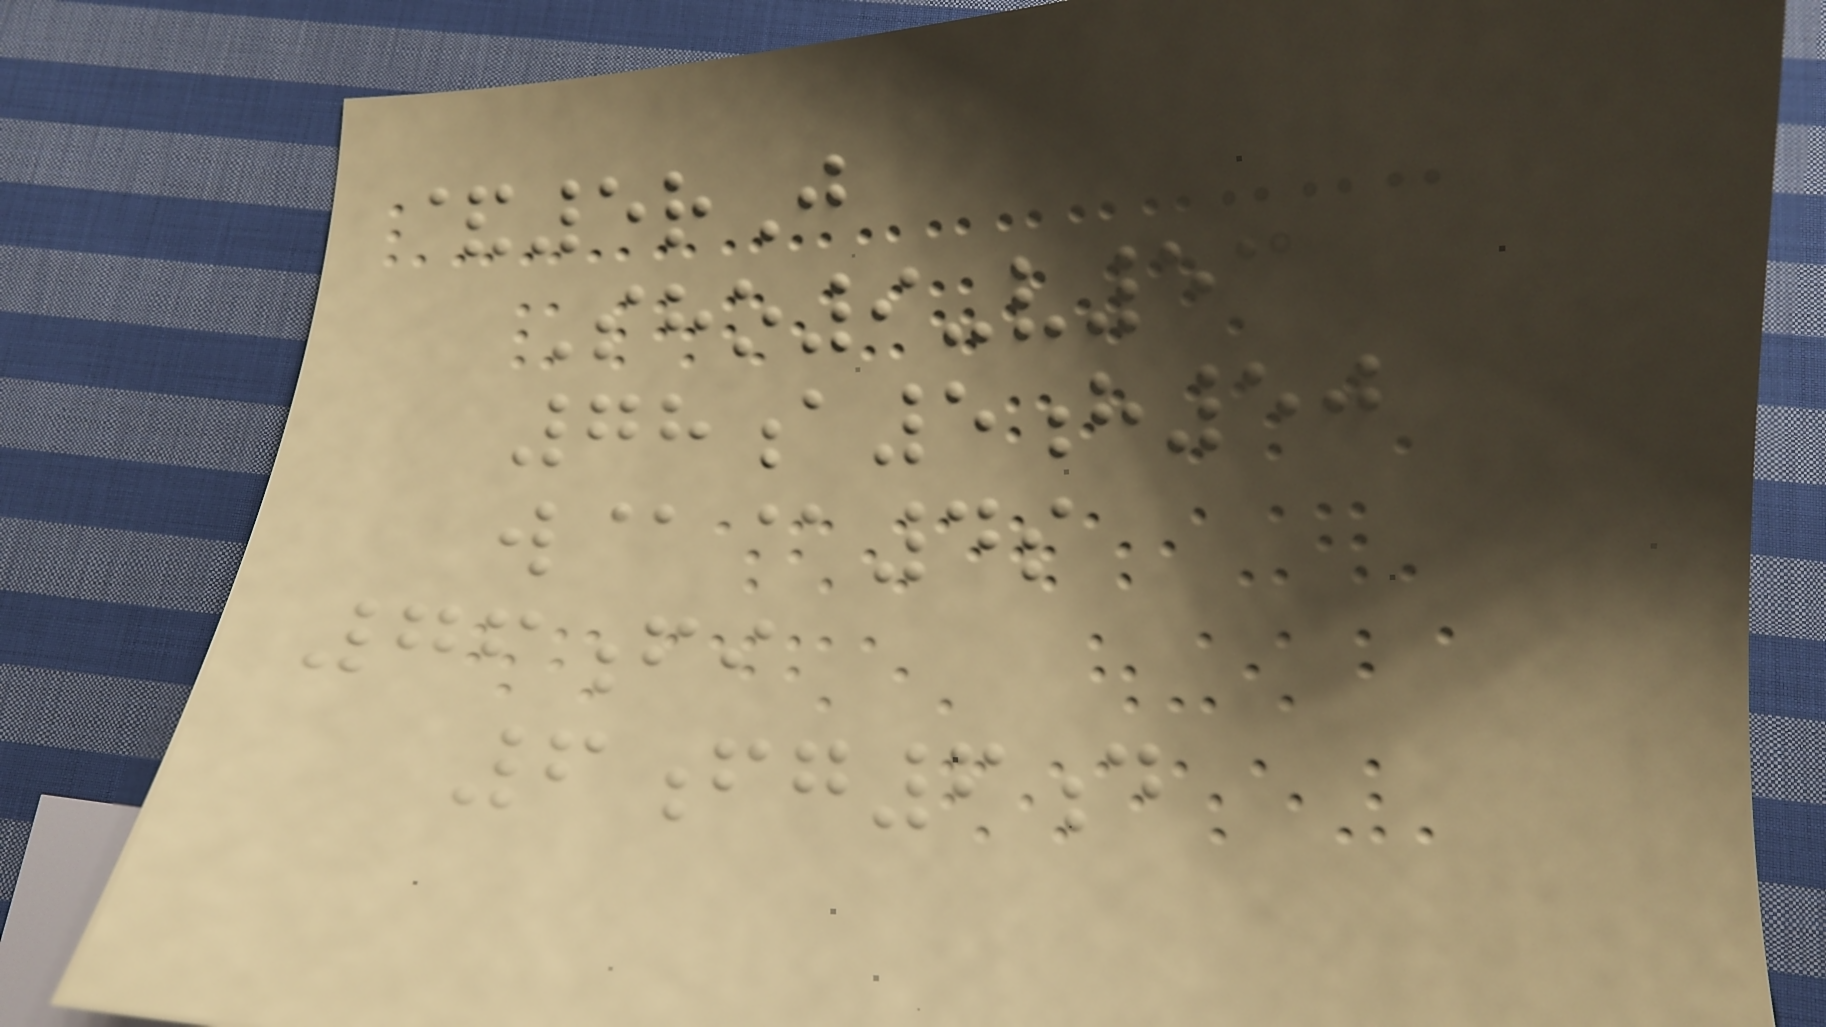&5rJ
Sho9-v53
78a5h50
w@@4s
76fi
6fg6d
